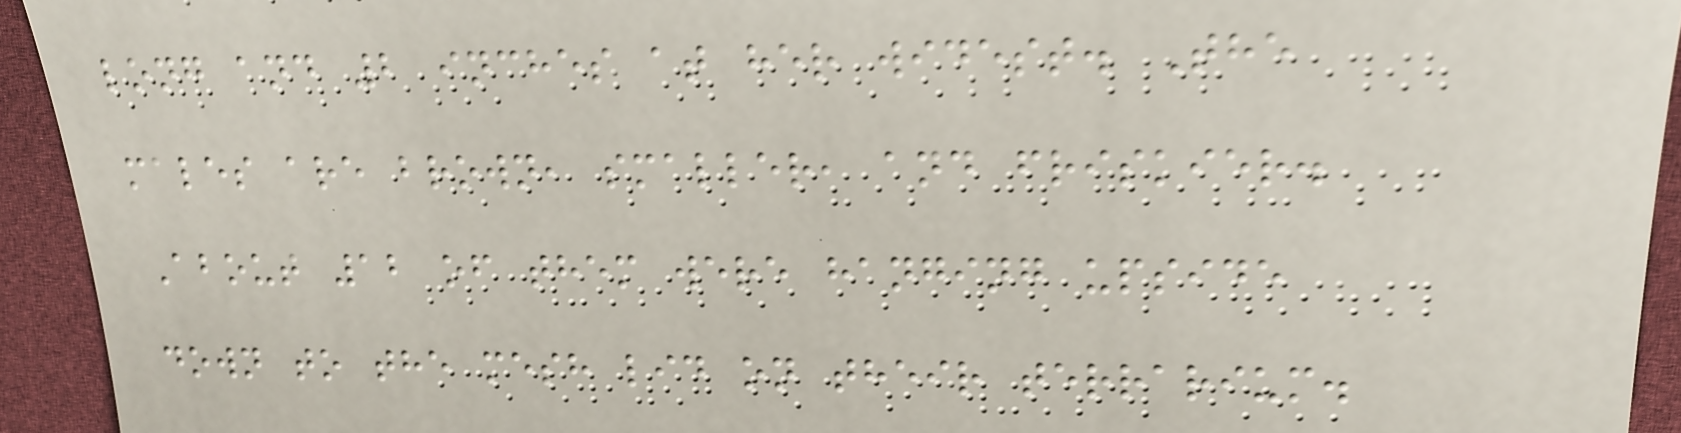long and 2 inches at her widest. The
males are brown, smaller, and friskier.
About 12 of them were hanging upside
down to the mesh lid on their terrarium.
